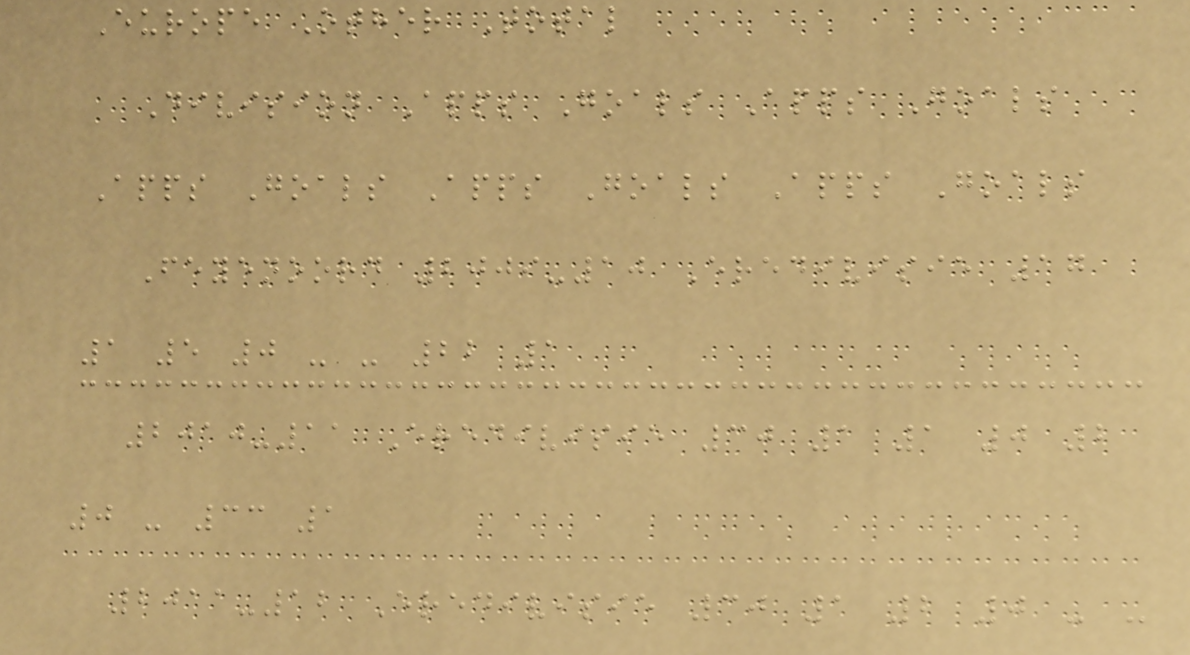Europe Other Total
Division Apps Goals Apps Goals
Apps Goals Apps Goals Apps Goals
Feyenoord 2009-10 Eredivisie 17
1 5 0 - - 22 1
2010-11 Eredivisie 30 1 1 0 2
0 - 33 1
2011-12 Eredivisie 30 1 2 0 - -
